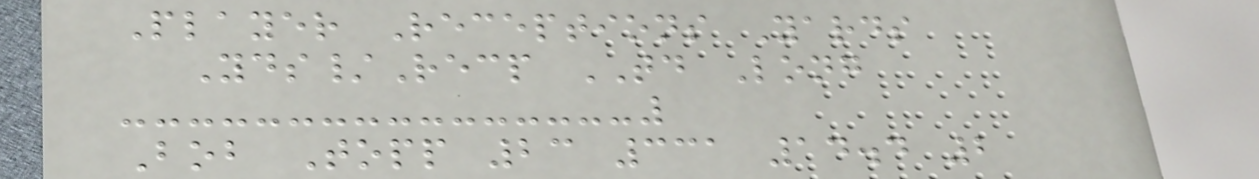Player Receptions Yards
Yds/Recp TD Long
Bob Topp 23 331 14.4 2
